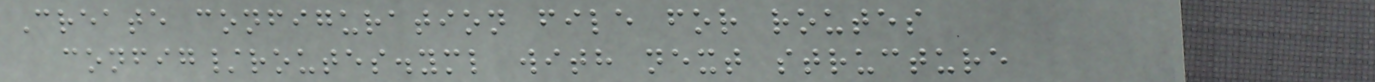Create configuration file for routes
config/routes.yml with next structure
